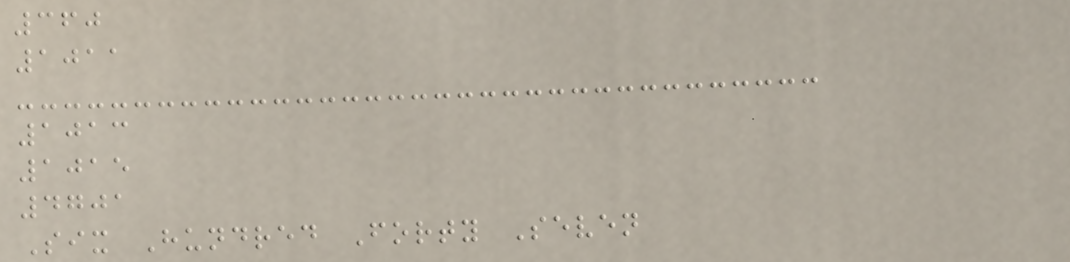360
1011
1013
1015
4701
Six Hundred Forty Seven
